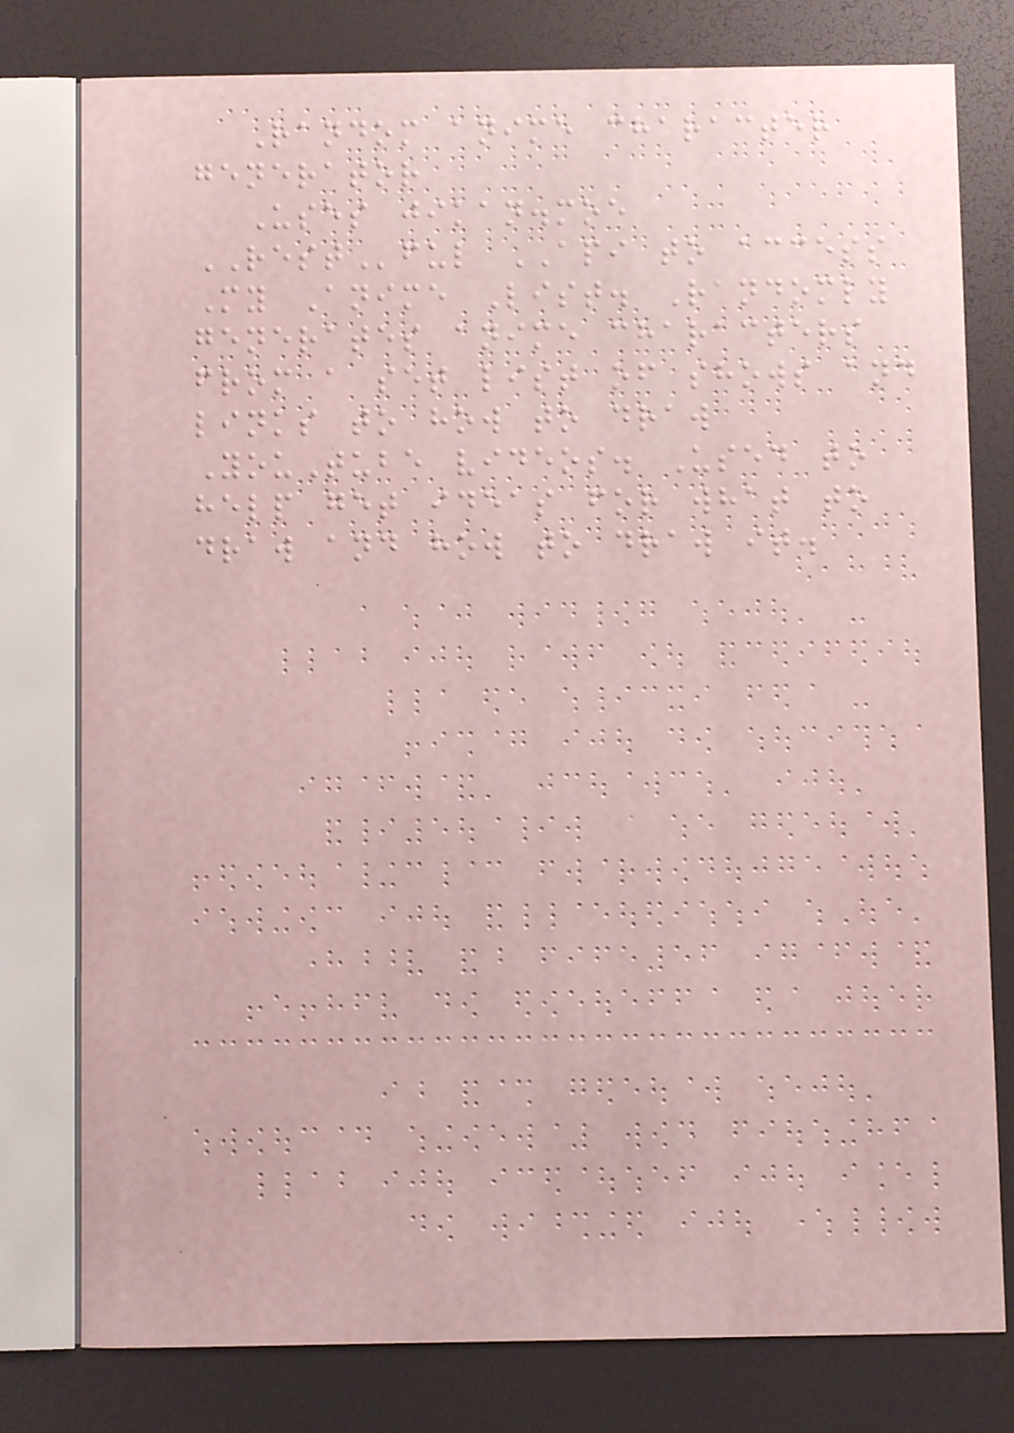Random anime character
generator
Uses jikan.moe
RESTful API to access
My Anime List. Randomly
generates anime characters
from a set list of shows and
links to how to draw
YouTube videos. Used to
help get ideas for what to
draw and how to draw it.
